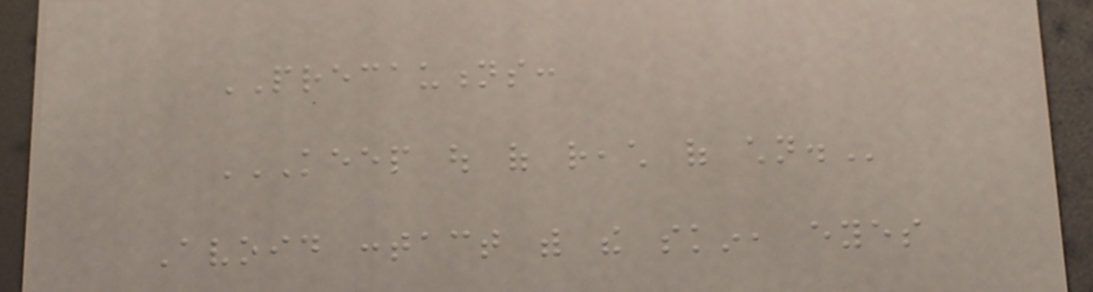PRECAUTIONS:
KEEP OUT OF REACH OF CHILDREN.
Avoid contact with the skin, eyes
